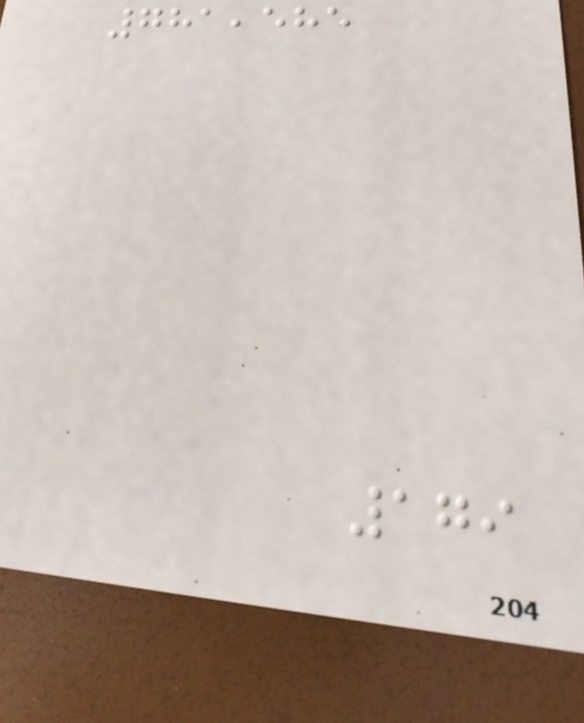781,585
179
